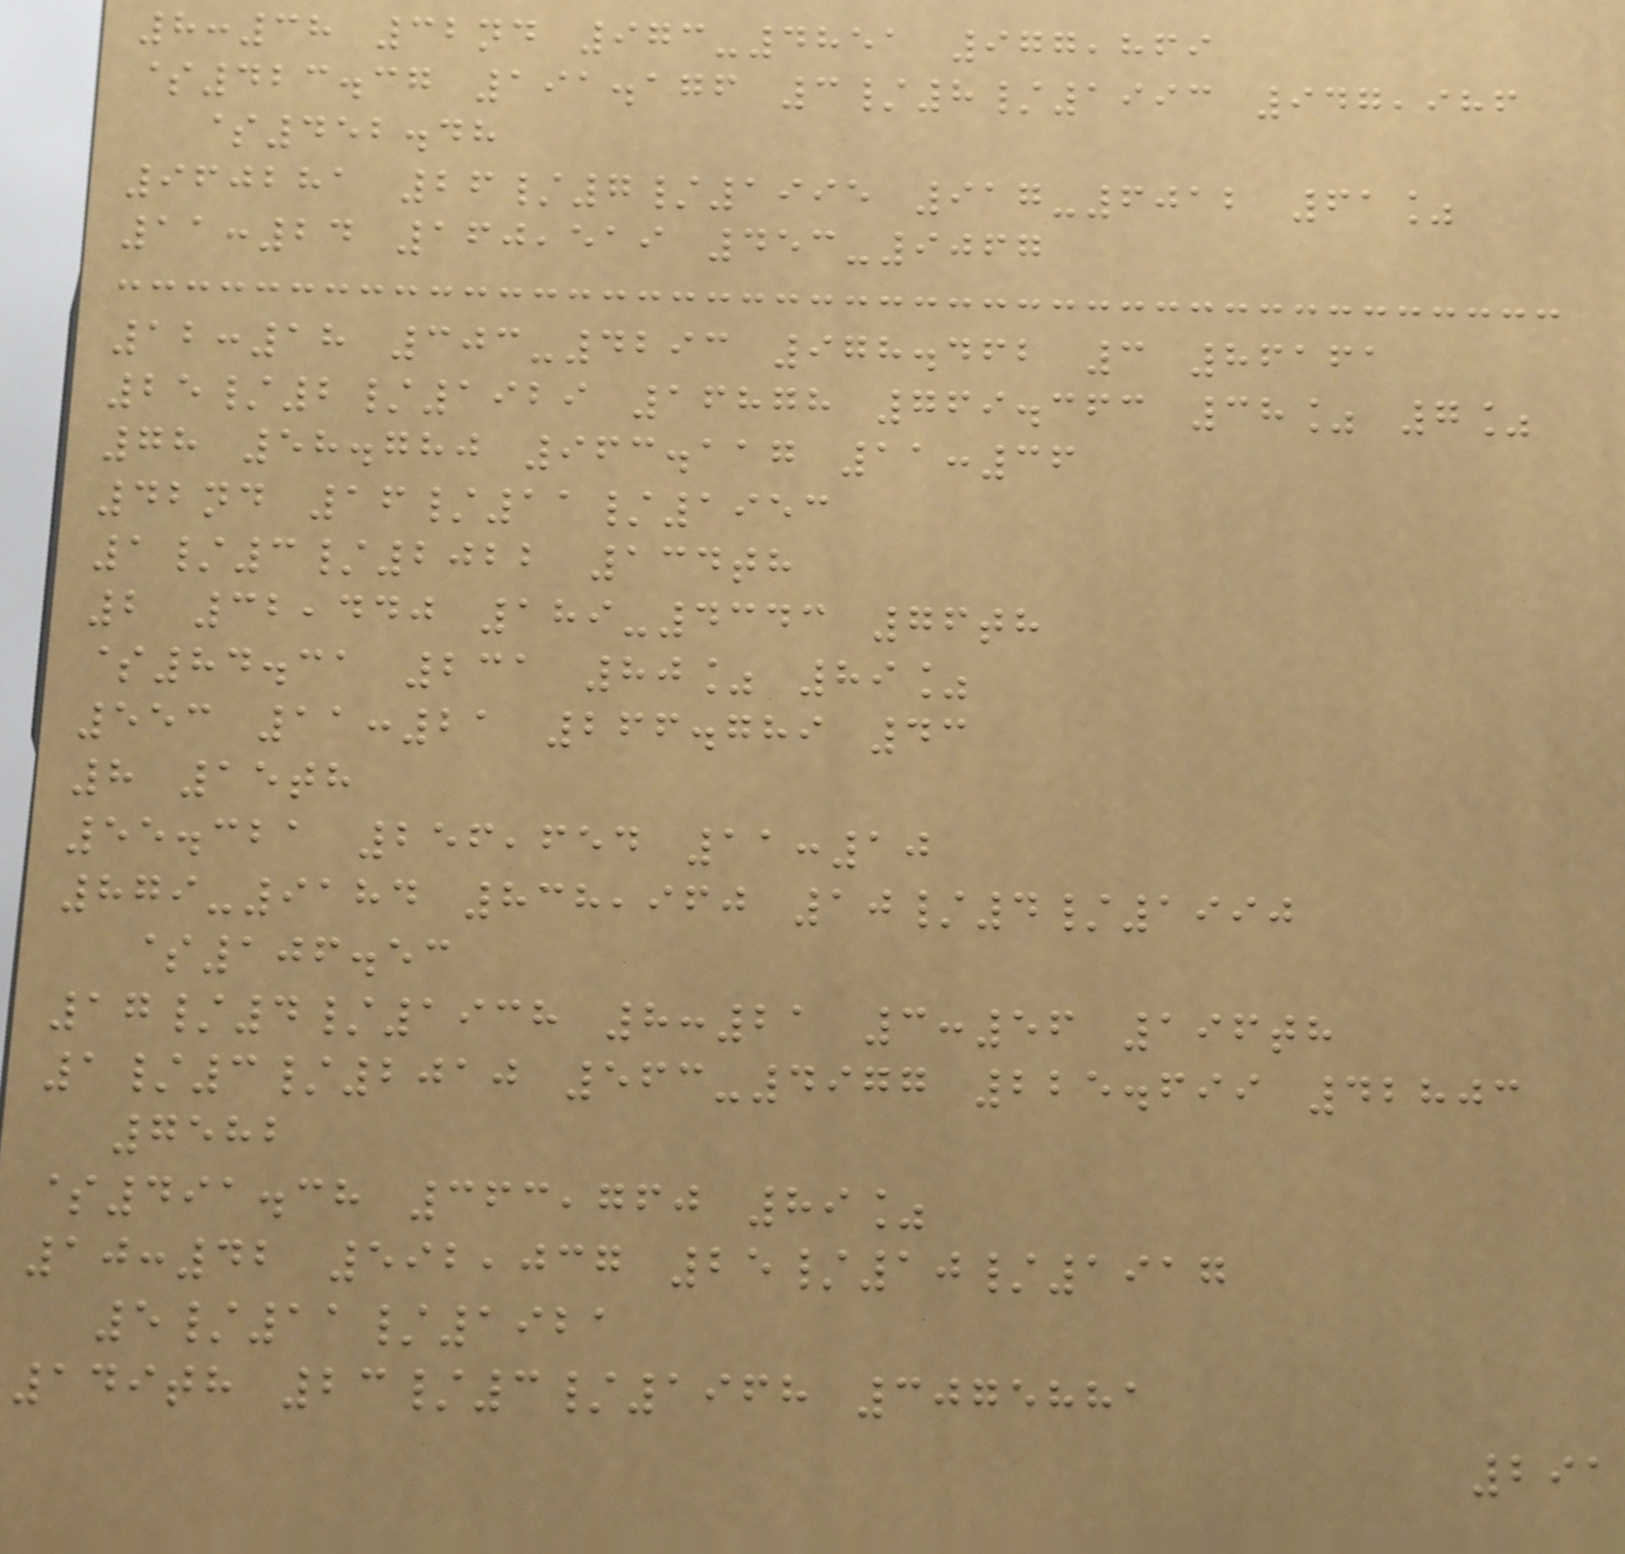8:38 32nd 973-4851 977,869
$423.37 191.176 3/8/1993 947,986
$452.48
960281 26/7/1995 917-6012 61%
11:24 160,519 453-9067
12:18 303-4293 978.462 3 86161
25/2/1929 16878 769.363 38% 7%
78 58.780 963.117 11:36
42nd 16/11/1953
1/3/2022 134th
2 32,440 189-4343 76th
$84.31 231 80% 89%
553 11:21 266.789 43
8 15th
55.321 256,654 11:10
879-9184 838,960 10/4/1990
$106.53
17/4/1938 8:21 3:56 196th
1/3/2010 563-4977 225.699 42803
7582
$491.38 363,760 89%
10:42 592,037 25/10/1917
5/11/1921
149th 23/3/1968 3075881
291
